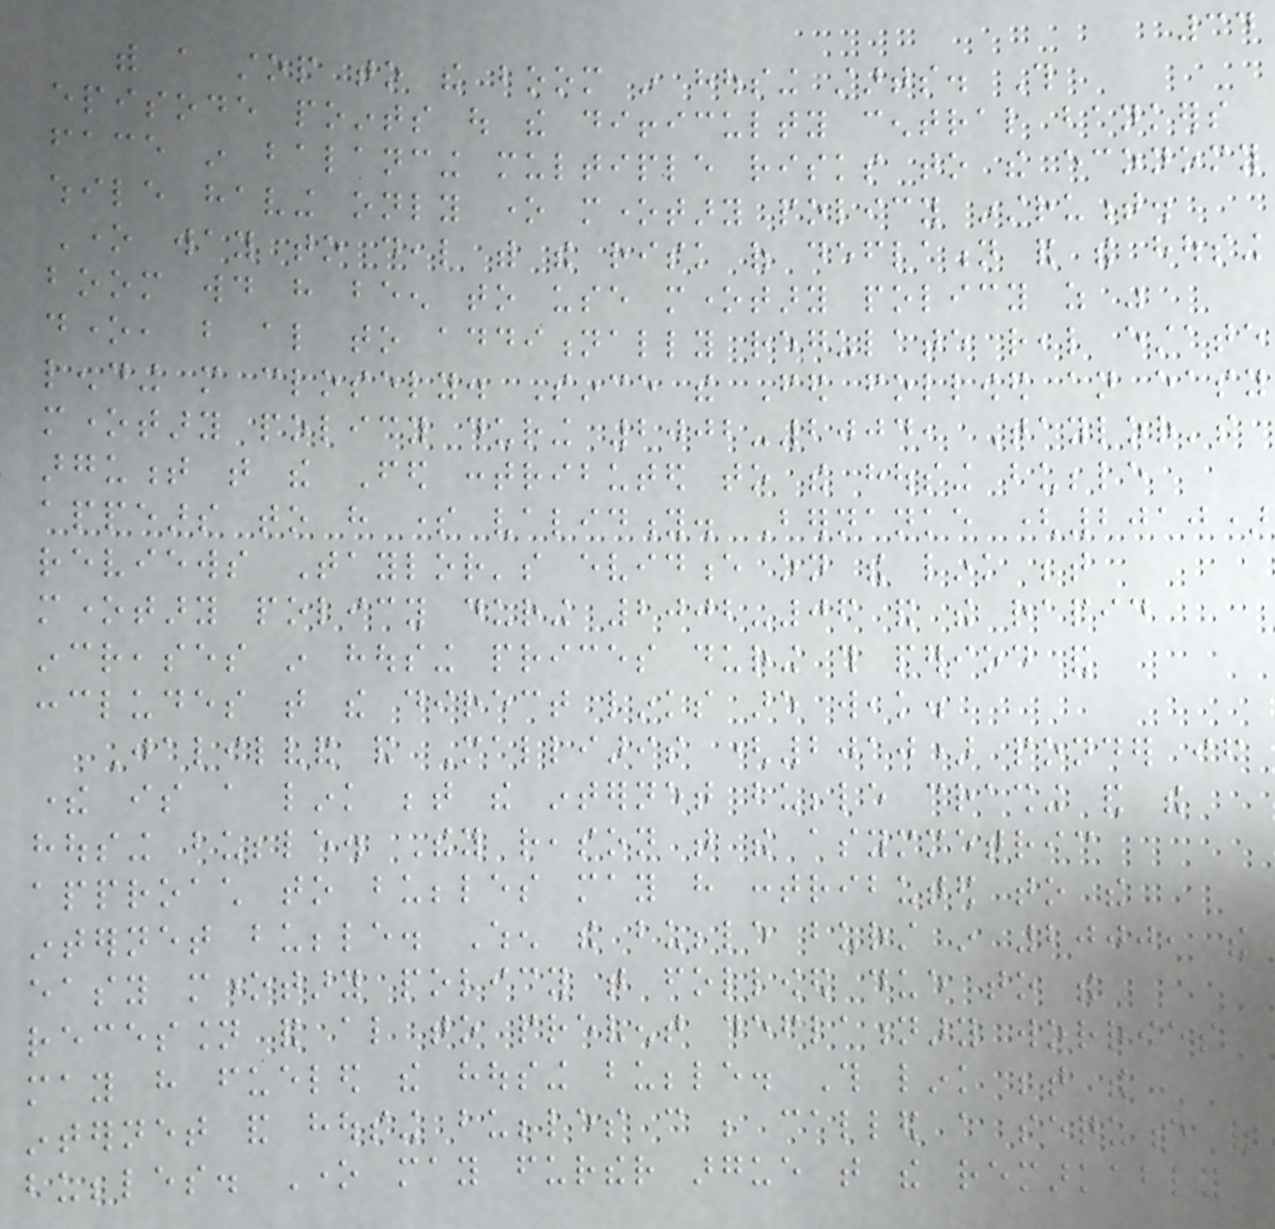34
with a stop to the boom in housing starts. This
episode points out the difficulty central bankers
face in balancing multiple risks to the economy
while having only one monetary policy instrument.
One way to deal with the risk of deflation and the housing
boom would have been to use monetary policy as was
done, but also to additionally regulate real estate
lending more closely. Since the Fed followed an easy
monetary policy during 2002-2004, Taylor's
argument that the Fed contributed to the housing bubble
appears to have some validity. Bernanke (2010)
reviews Taylor's evidence on the link between
monetary policy during 2002-06 and the rapid
increases in housing prices during this period and
concludes that the direct links are weak.
Jalilvand and Malliaris (2010) ponder if
there is a link between the internet bubble crashing and the
housing bubble. They reason that the asymmetric
approach to bubbles may have contributed to the
internet bubble. When the bubble burst in 2000, the
easy monetary policy that followed due to the
recession and also to prevent deflationary worries
may have fueled the housing bubble. This link between the
internet and housing bubbles can be called a sequence of
bubbles. One may further argue that the remarkably
